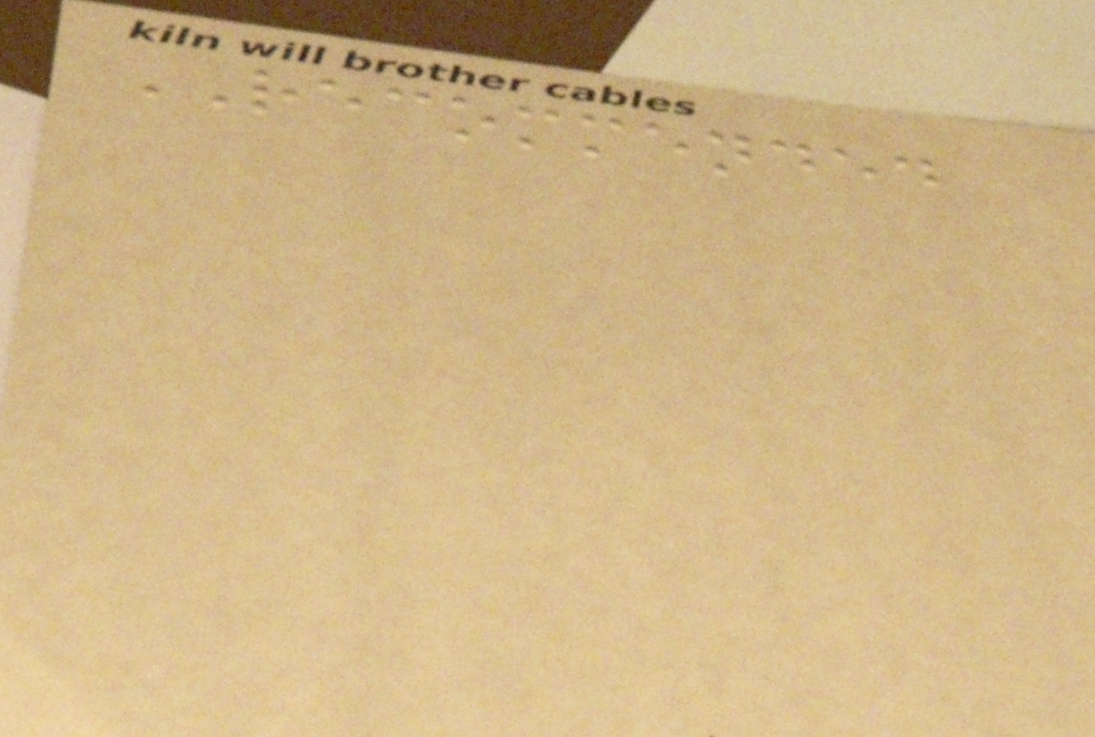RECOMMENDED
